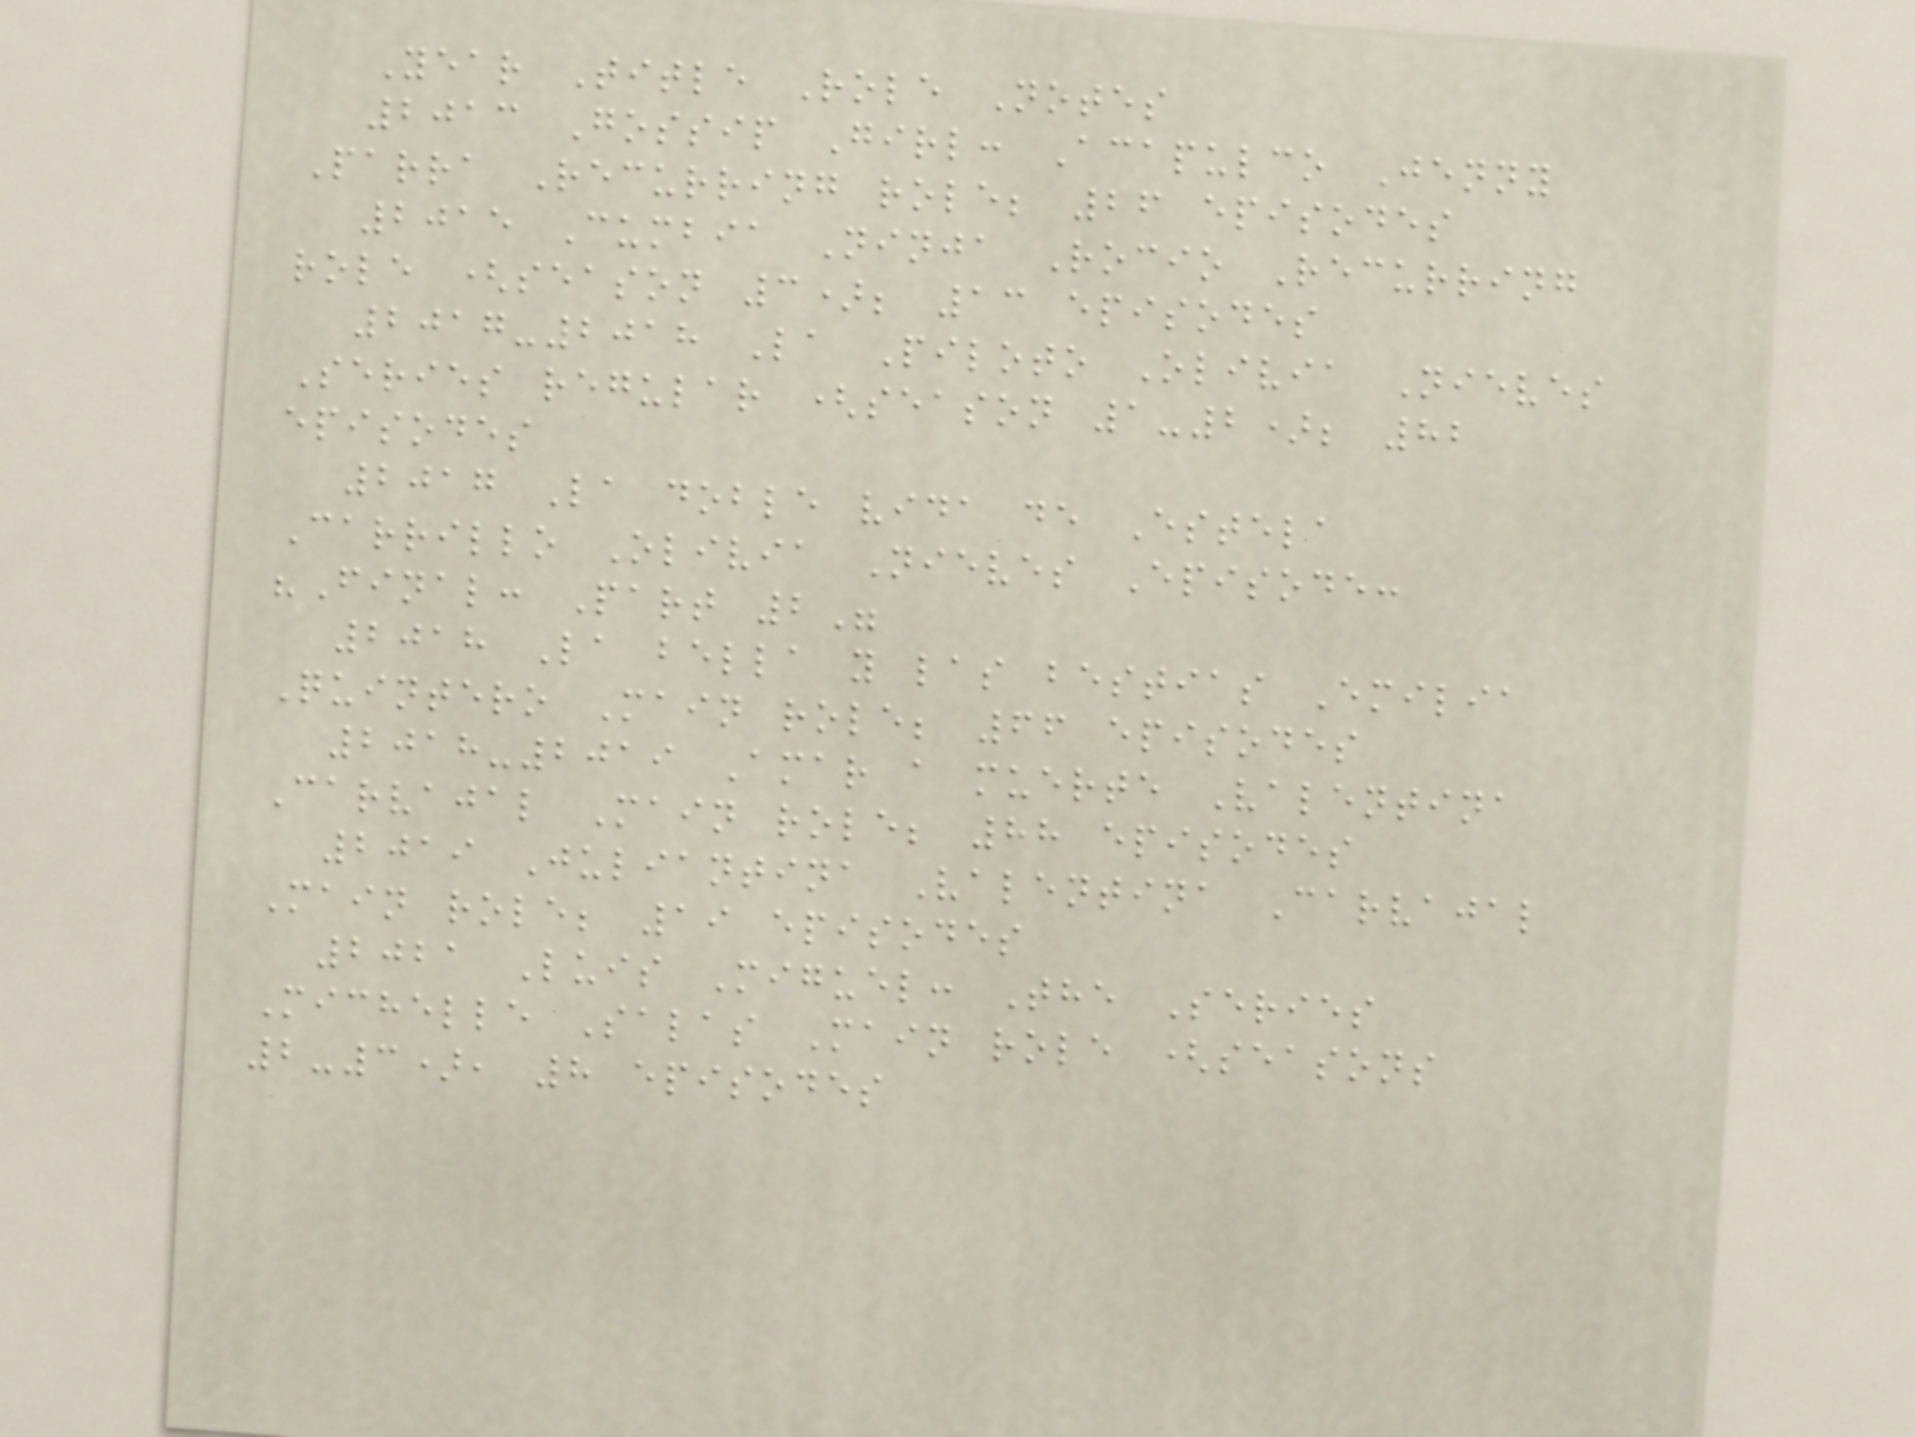Year Title Role Notes
2013 Gossip Girl: Acapulco Jenny
Parra Recurring role; 26 episodes
2015 Cumbia Ninja Rocio Recurring
role (season 3); 13 episodes
2017-2018 La Piloto Olivia Nieves
Series regular (season 1-2); 82
episodes
2017 La doble vida de Estela
Carrillo Olivia Nieves Episode:
"Final: Part 2"
2018 La bella y las bestias Emilia
Quintero Main role; 66 episodes
2018-2019 Amar a muerte Valentina
Carvajal Main role; 88 episodes
2019 Juliantina Valentina Carvajal
Main role; 19 episodes
2021 Luis Miguel: The Series
Michelle Salas Main role (seasons
2-3), 8 episodes
